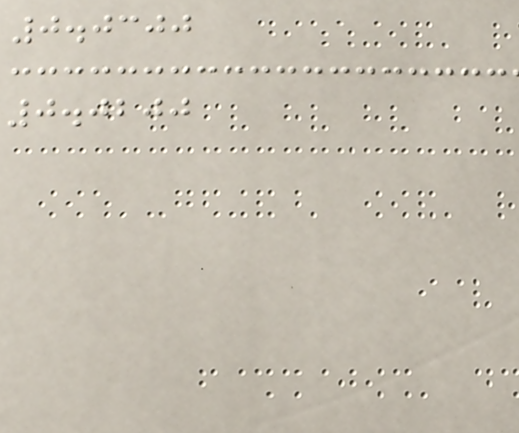0.0300
0.0200
